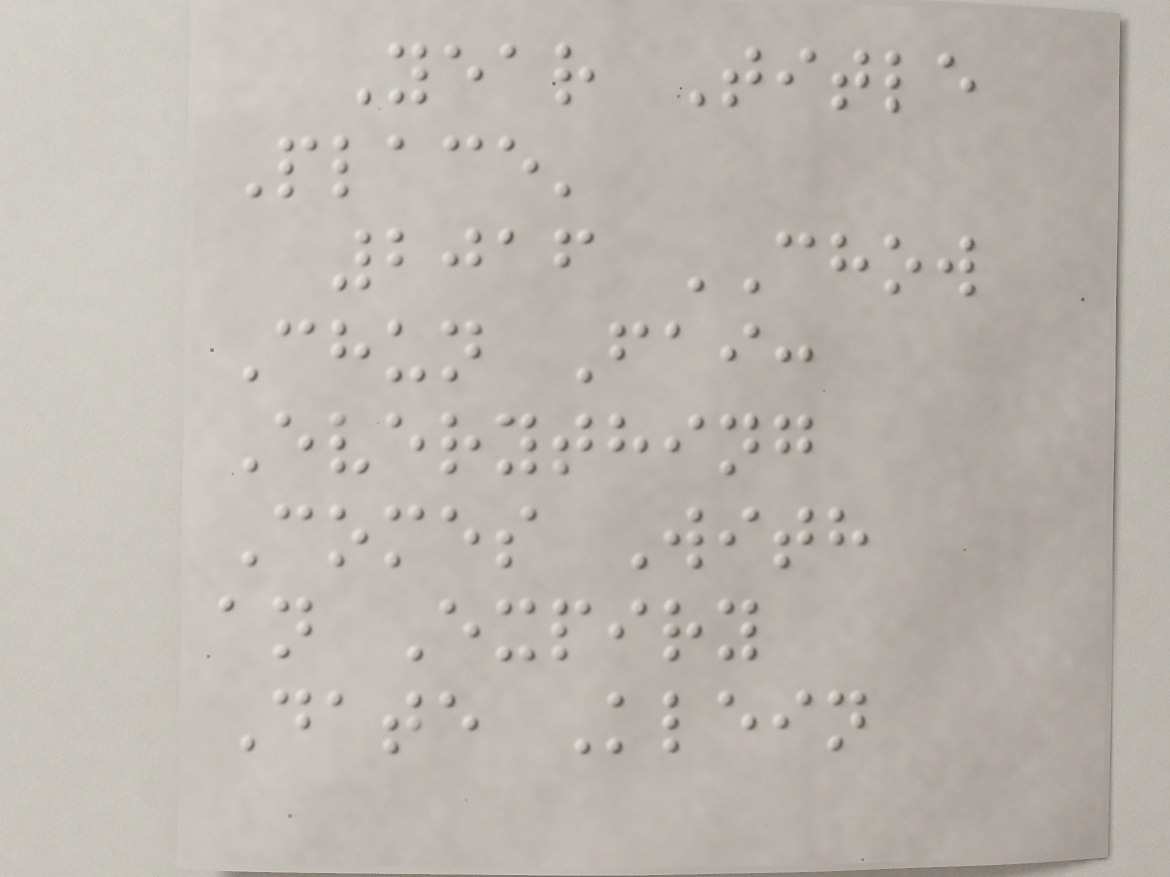Year Title
Place'
2016 CHOW
Chun Fai:
Everything
Comes With
an Expiry
Date Klein
